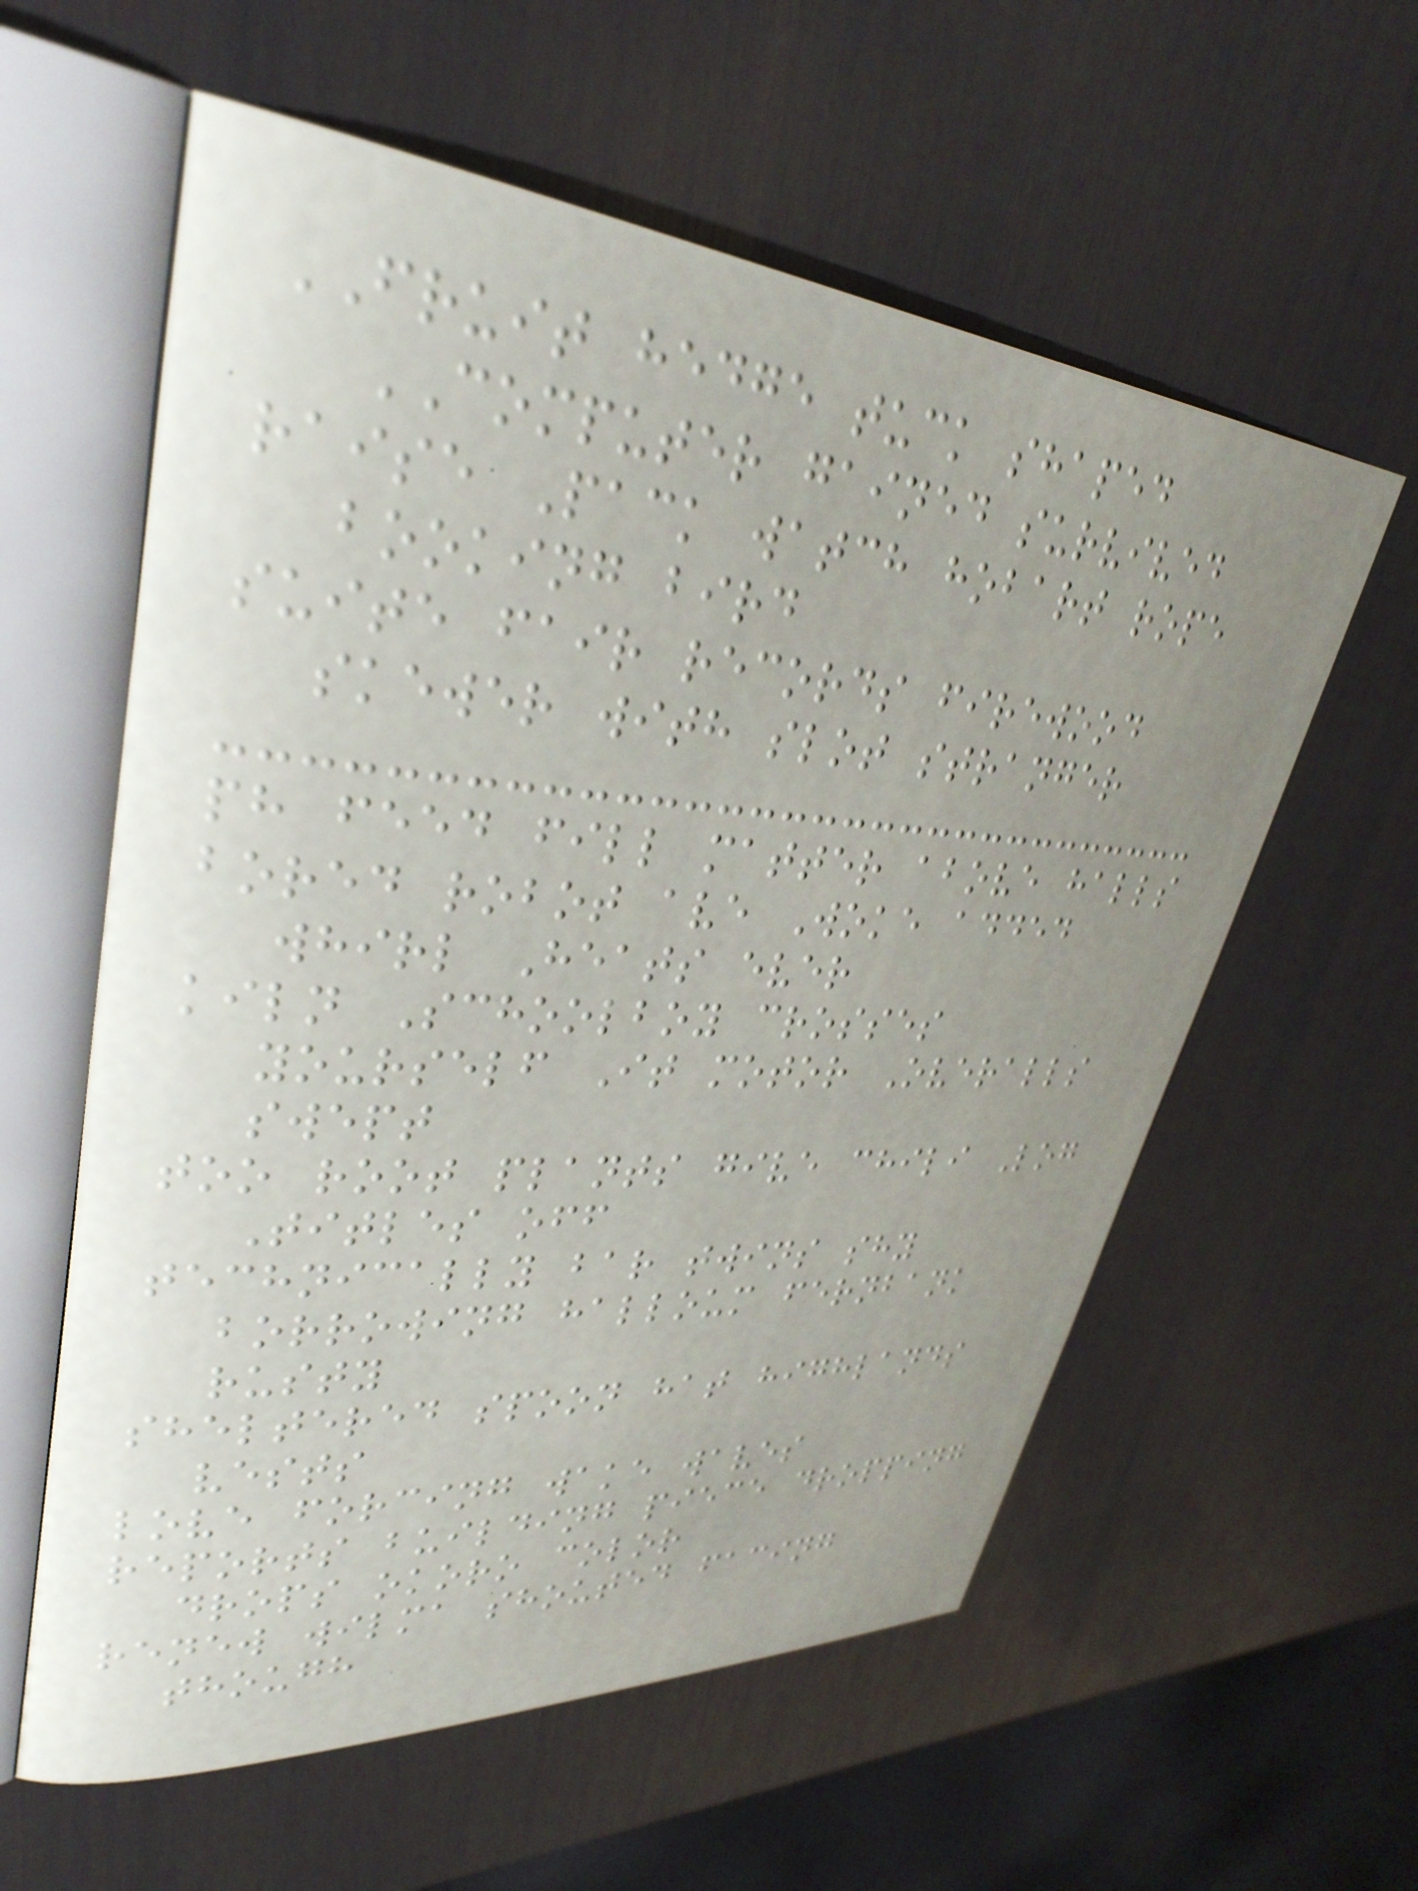FRUIT hedge tuck shaped
COMPUTER gained survived
raise Pack watch hobart rope
booking bird
suite fair records firewood
skewer with slot stranger
ph feed fill matter above halls
bored robot ave Woke added
whirl Heats ever
kiln Schoolboy crosses
yourself It motor Overalls
swept
too root plants give chili Log
Titles off
technically bar twins shy
borrowing halloum fernbank
rusty
sheltered spoon hat highlands
vests
love forcing wake waves
reports building piece dropping
drops okoro color
renew wilma shouted facing
though
